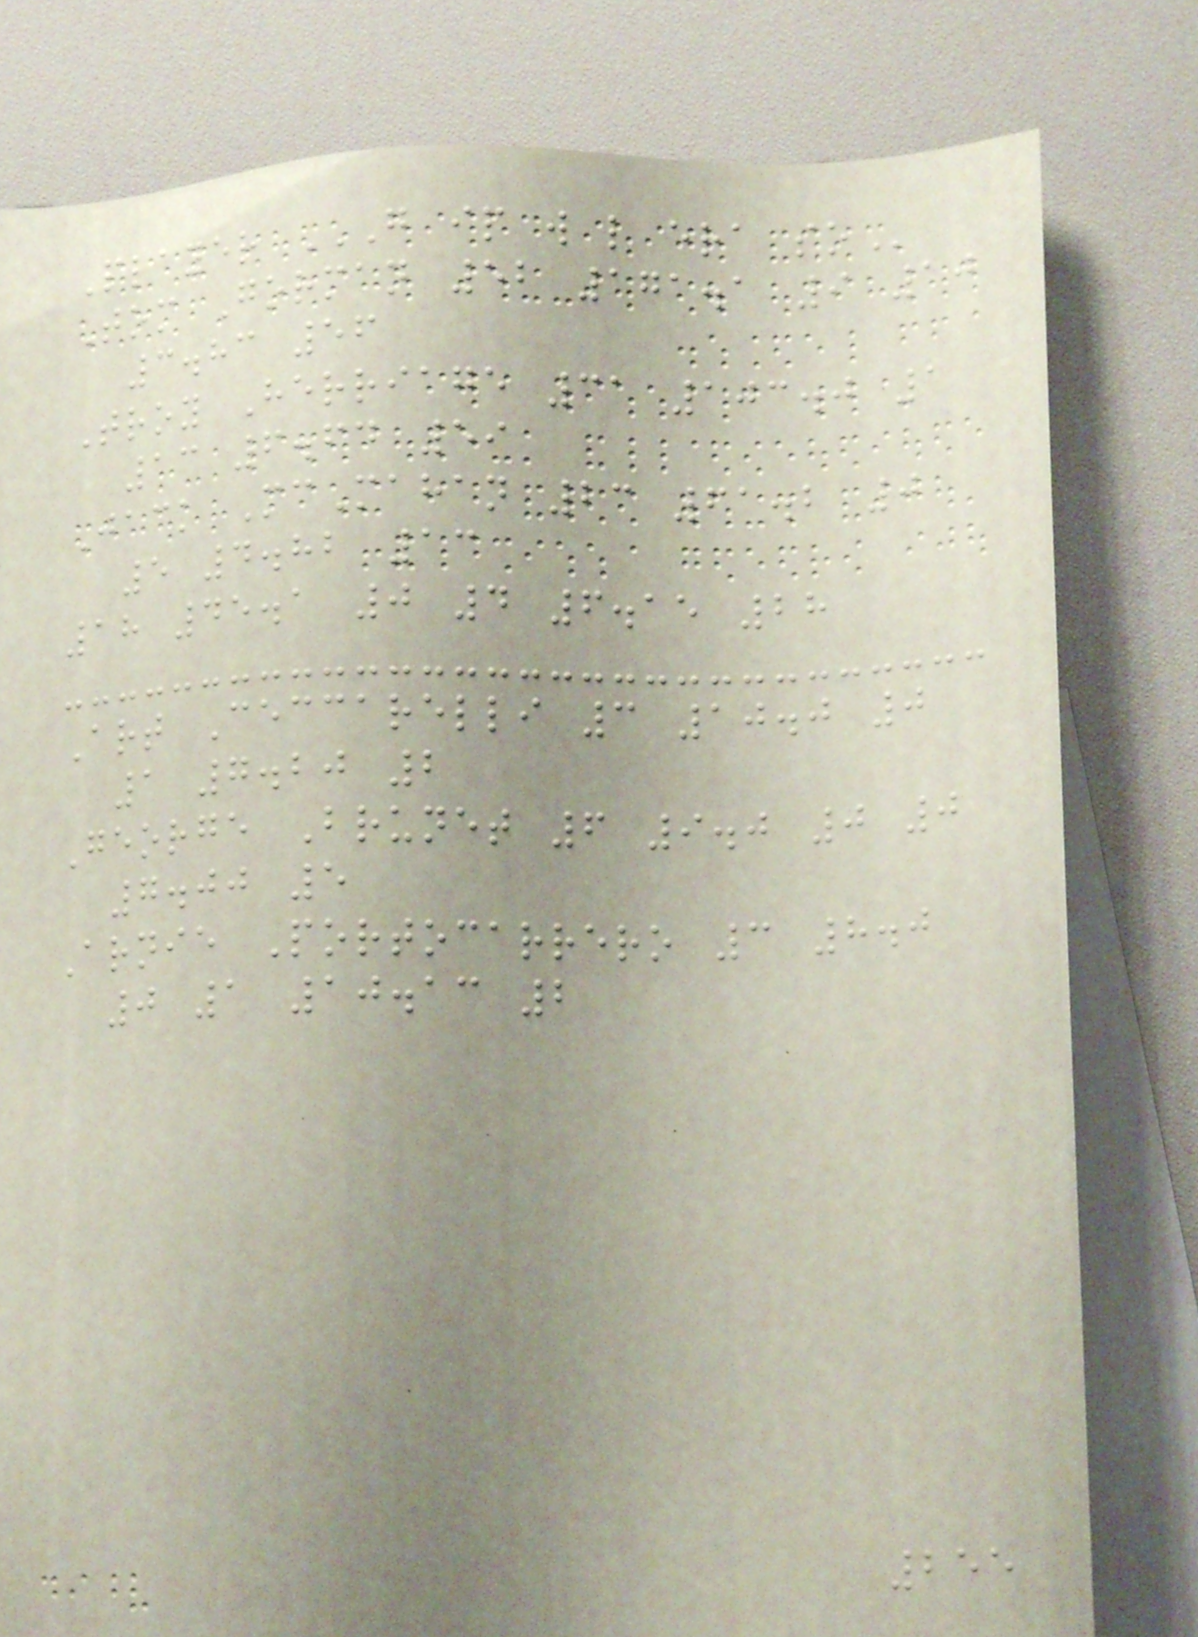Player G IP W L ERA SO
Tom Gorman 52 171.1 9 10
3.83 56
Troy Herriage 31 103.0 1
13 6.64 59
Jack McMahan 23 61.2 0
5 4.82 13
18 45.1 0 4 6.15 28
Art Ceccarelli 3 10.0 0
1 7.20 2
George Brunet 6 9.0 0 0
7.00 5
Arnie Portocarrero 3 8.0
0 1 10.13 2
255
